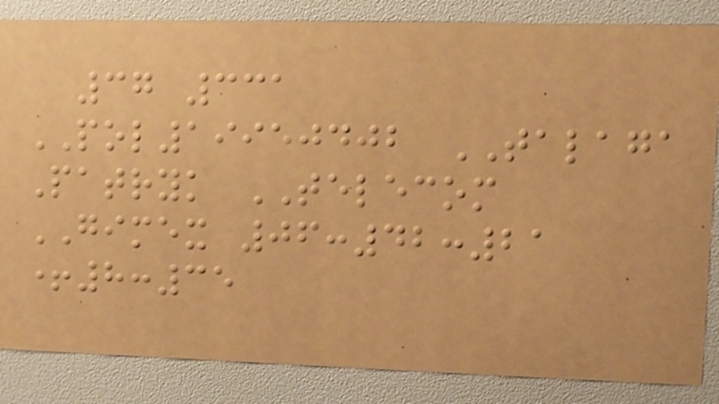37 331
POL19950402 TALAGA
Patryk TELECOM
GIMEX 06:42:21
+8:35
